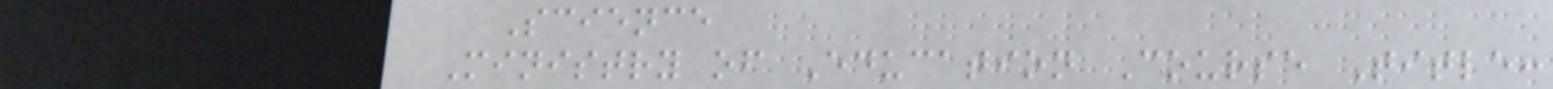Science
Ministry of Education Course Title:
